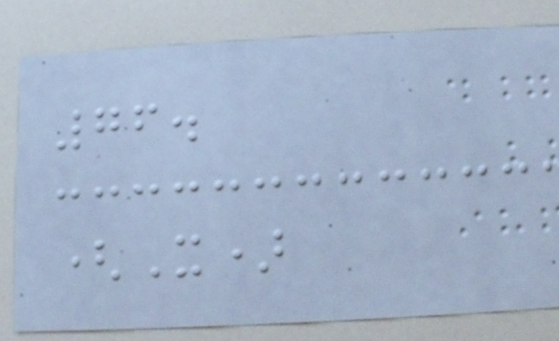76.
(X)
